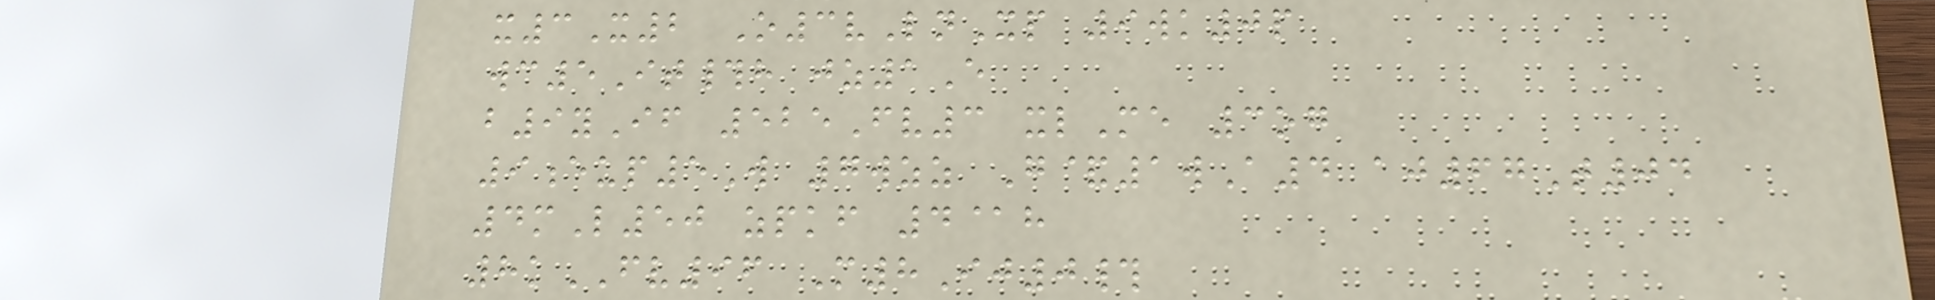x3X2 O3vLnXp 9wk0p
wc5It#h jz1E
b9yIf 525Fv3 xlMe 3og
9eup5W 7wzz G&1wA4 aj67T04
4mL50 zpkf 4@h
8kFV96 M8Ij0#
